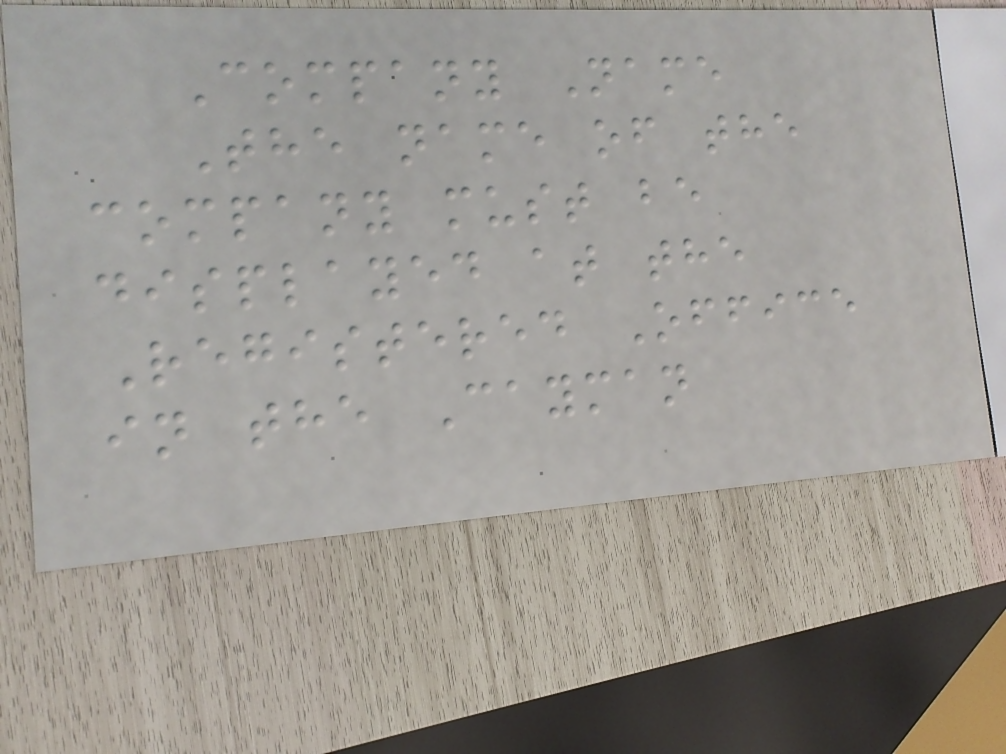Company Name
The name of the
company must be
displayed at the
Registered Office
in the Cayman
